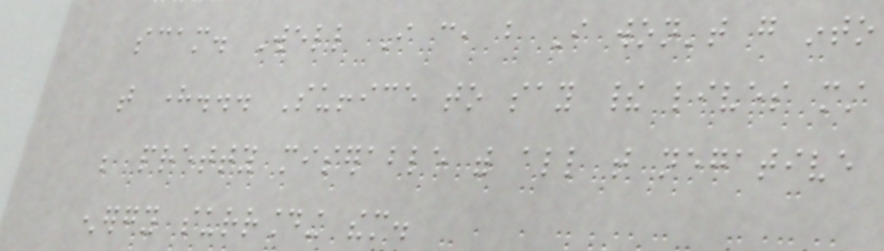scam. Well I can, but I won't go into
that here... Suffice to say their lives must
be pretty miserable with all that negative
energy surrounding them.
